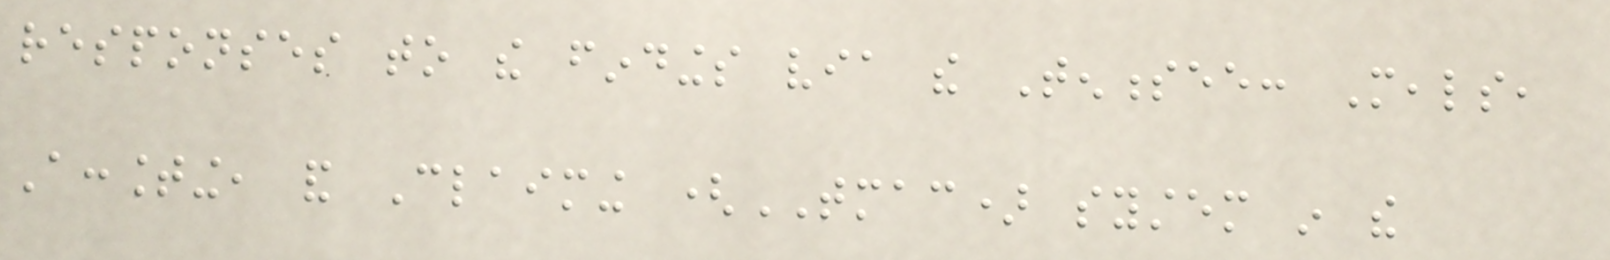responses to the findings via the Tennessee: Meals,
Accounting, and Claiming (TMAC) system in the
